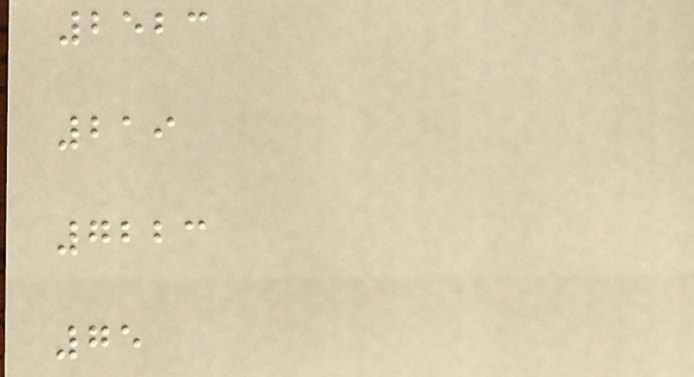2523
219
7223
75
